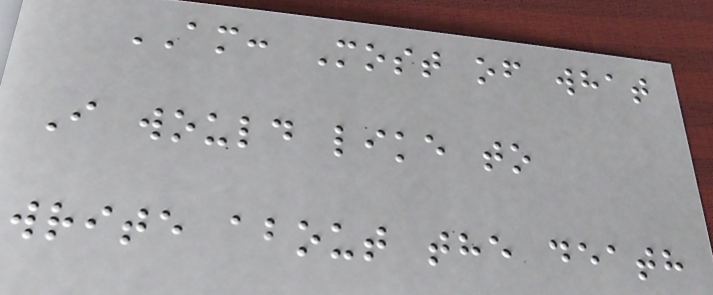AM: Most of what
I would like to
write about the death
